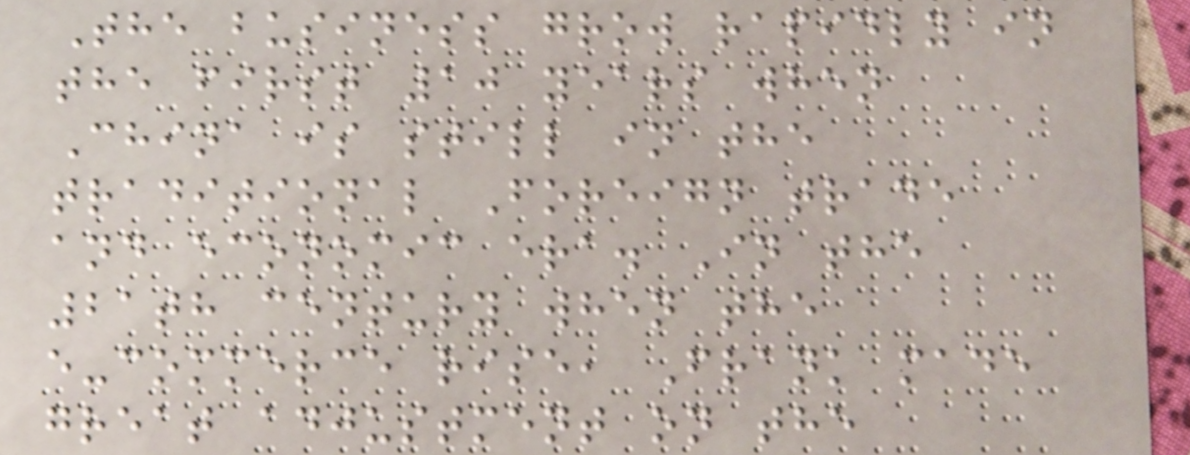The business grow rapidly in
the first 10 years when
China is still in the
traditional Foreign trade
and economic era. In the
21th century when the
e-commerce rise, Frank made
great adjustment on the
